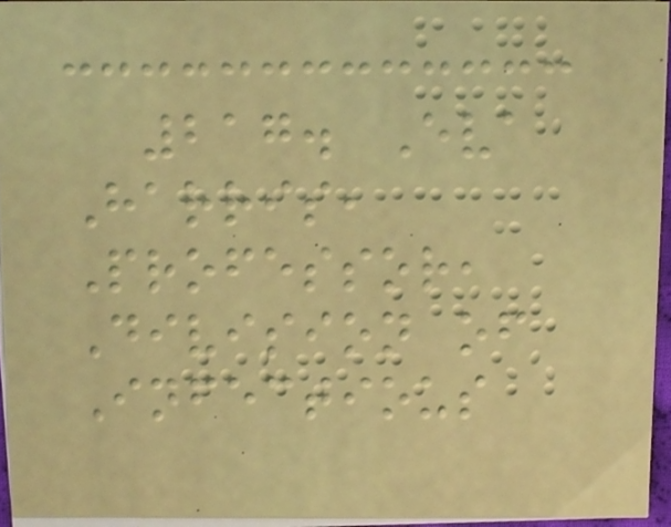217. Eva
Harris,
Professor,
Division of
Infectious
